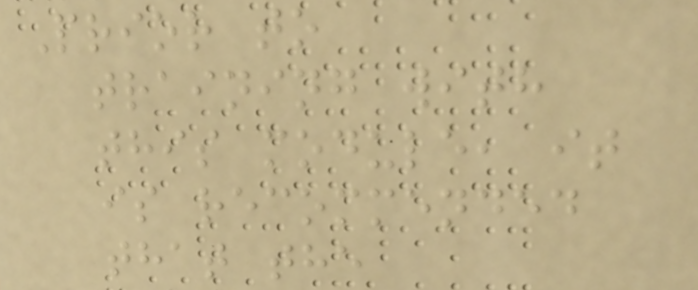Prior to
training with
this module, it
is recommended
that the
